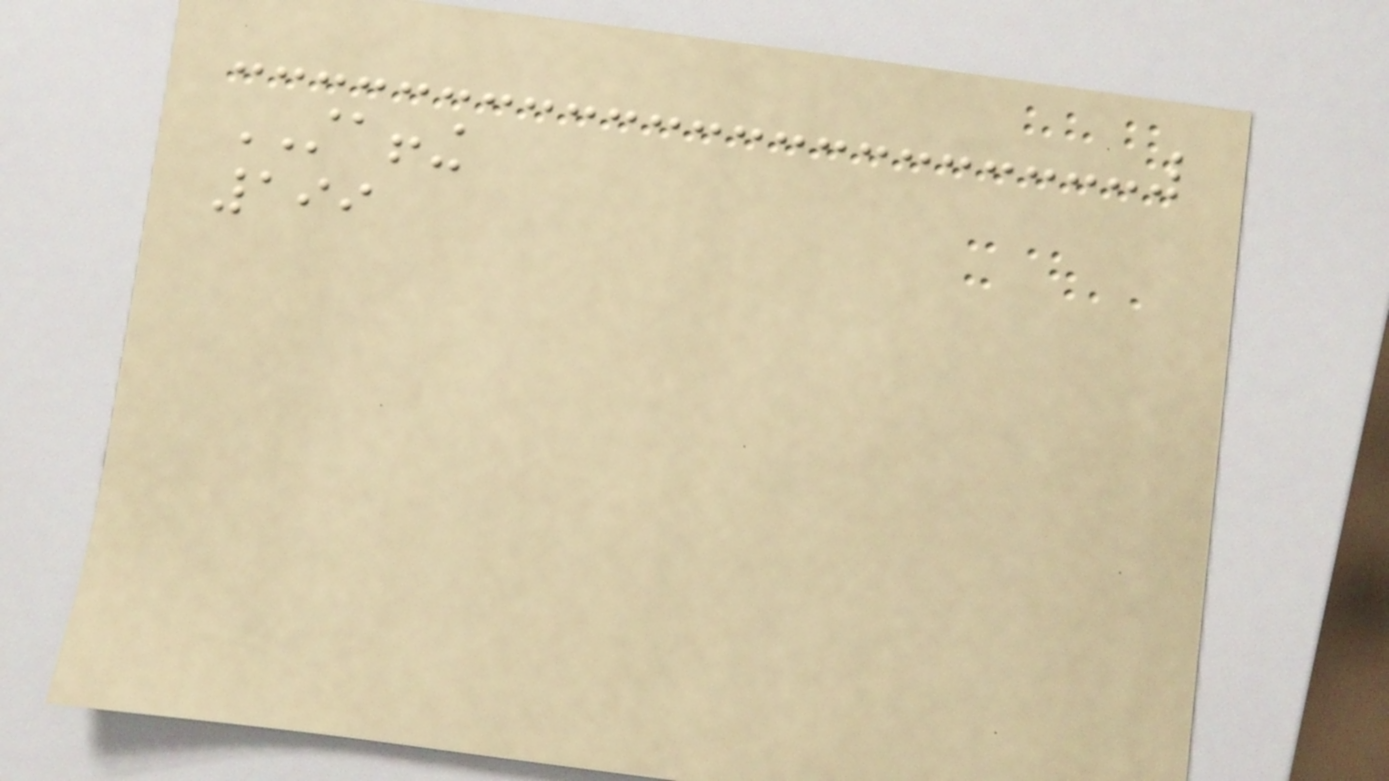STAFFING
199
